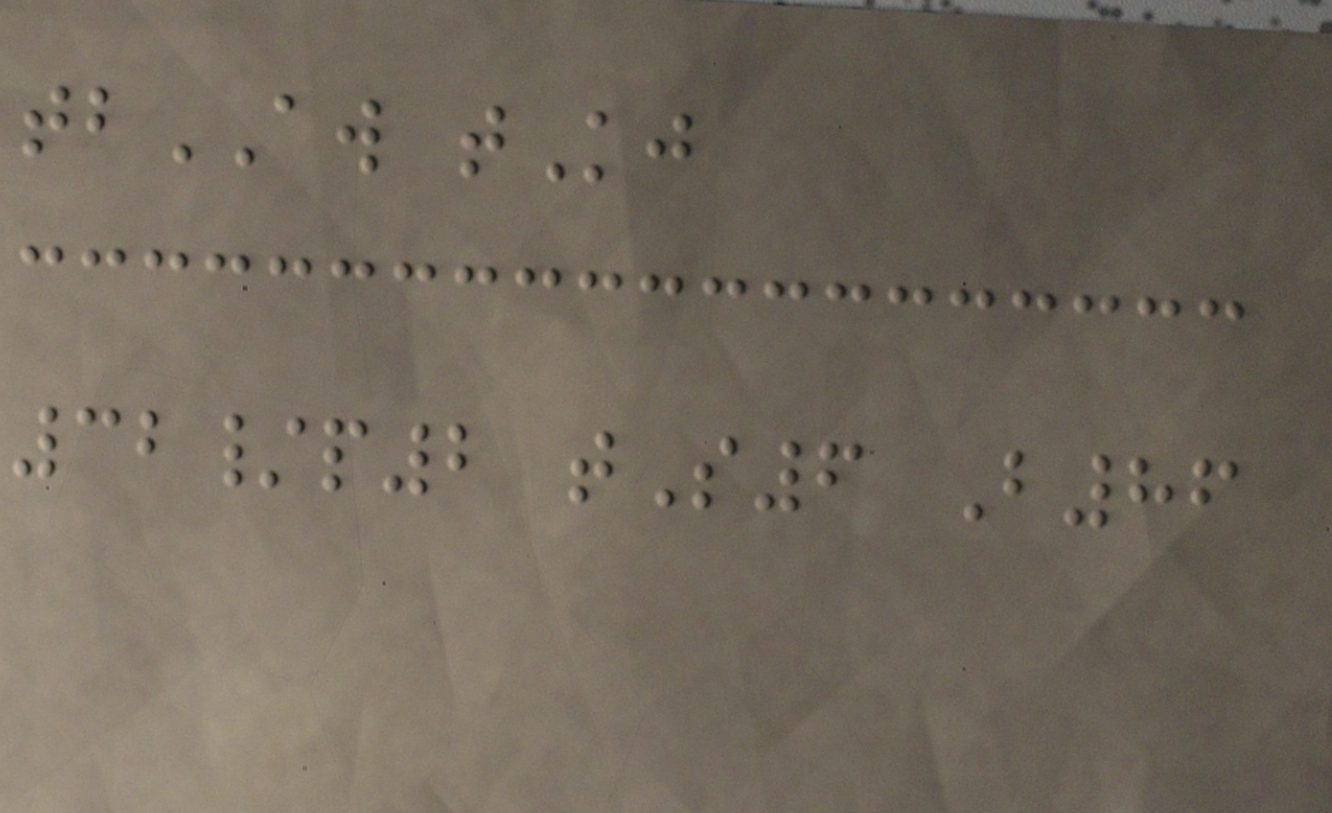tbAW tKj
32/p2 tS6 B86
